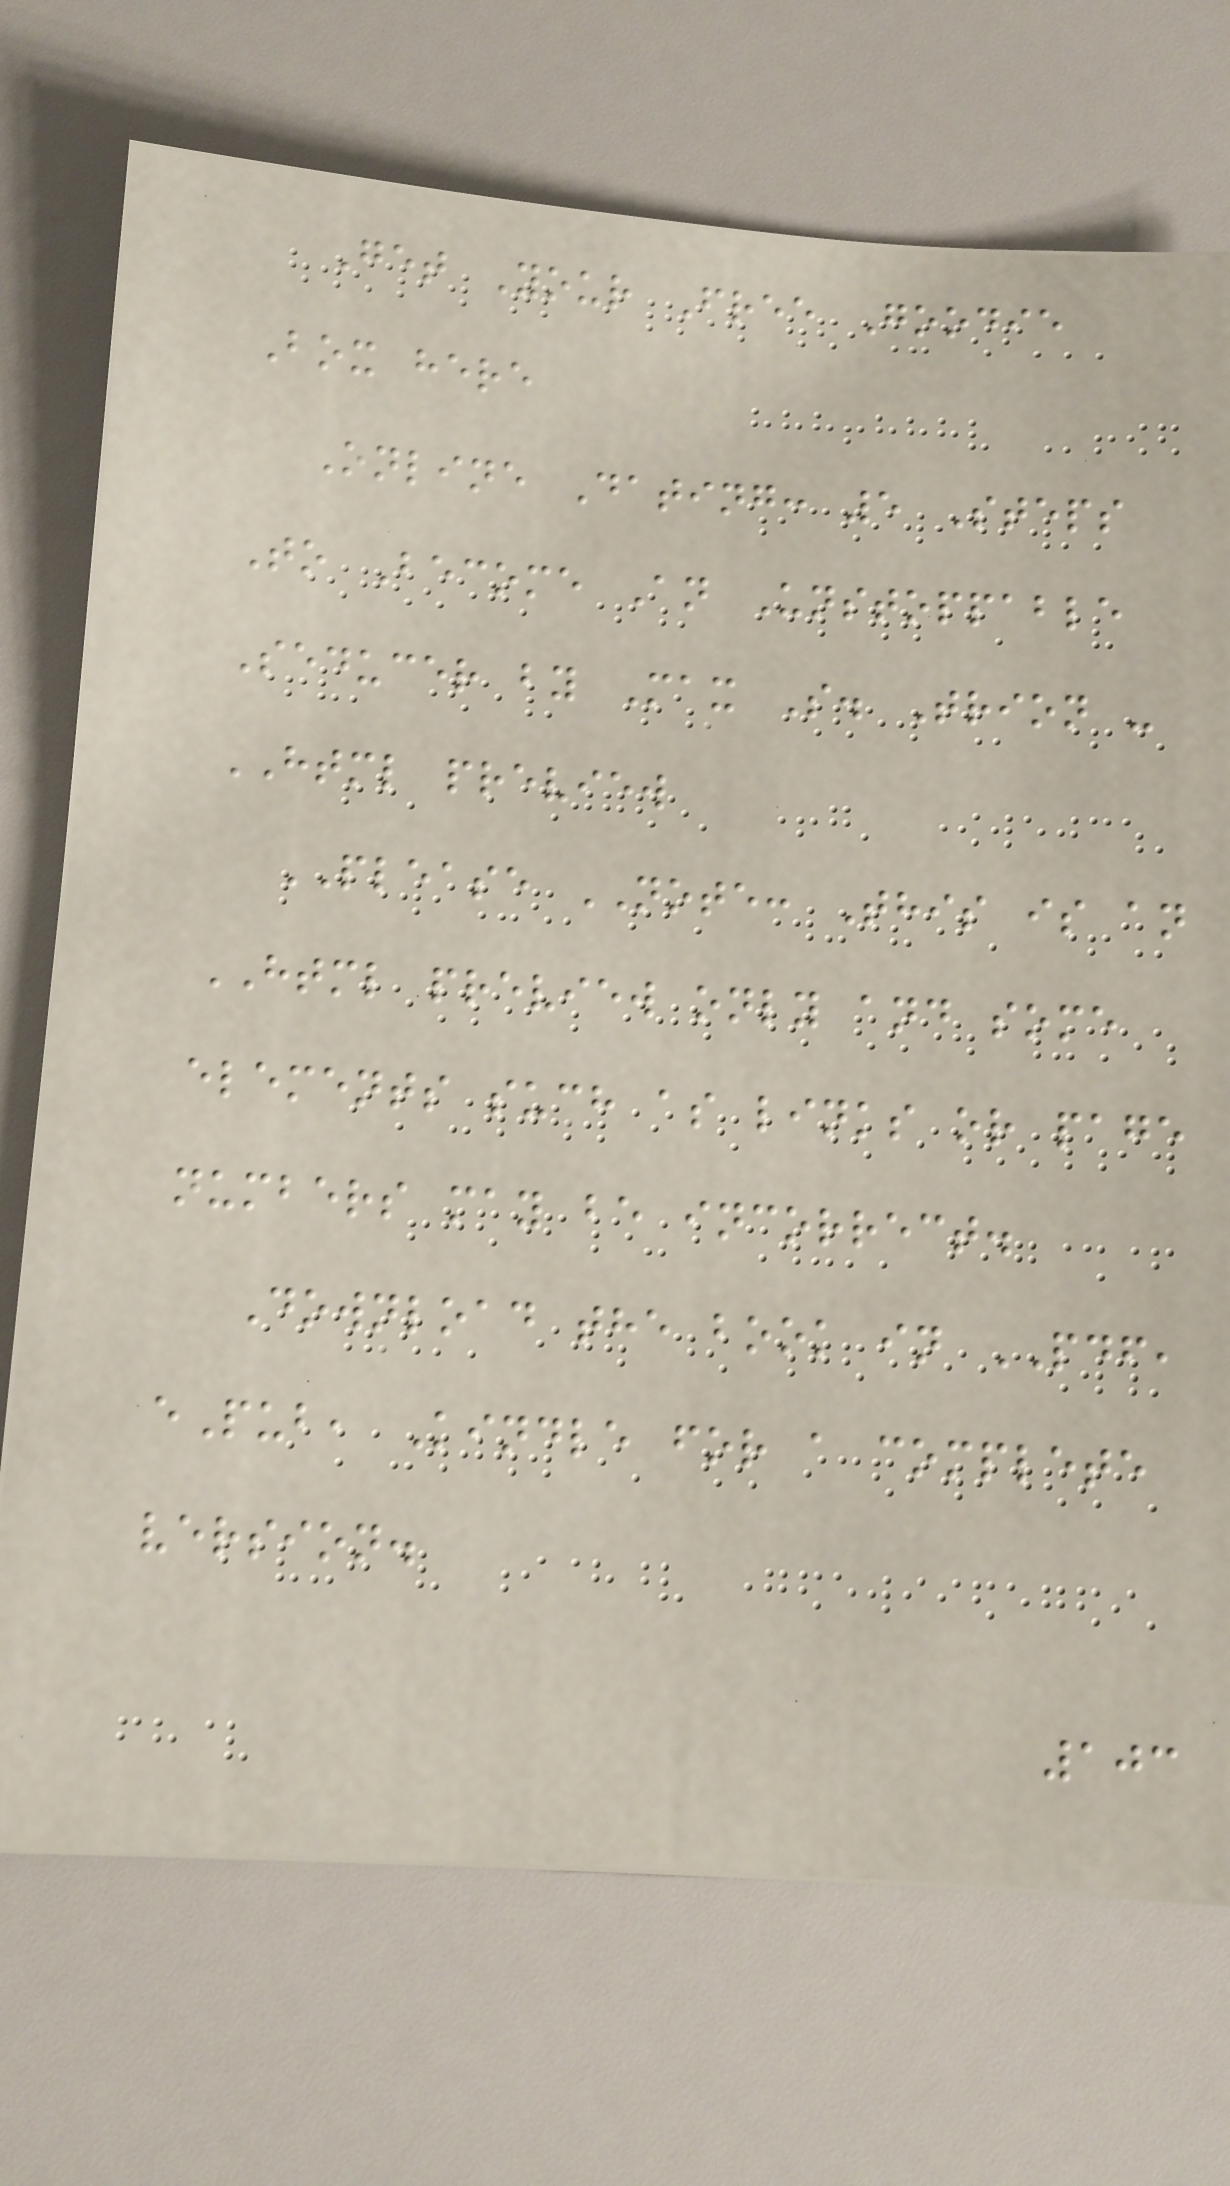Get Your Free Goodie
Box here
Online Dating: 5 Steps
To Become An Unstoppable
Seducer by Max S. Trion -
HTML preview
PLEASE NOTE: This is an
HTML preview only and some
elements such as links or page
numbers may be incorrect.
Download the book in PDF,
ePub, Kindle for a complete
version.
103
